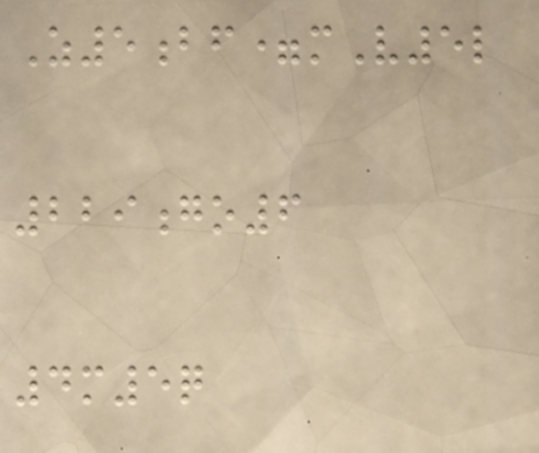Z5bf=mV5l
229go6
4m5q
